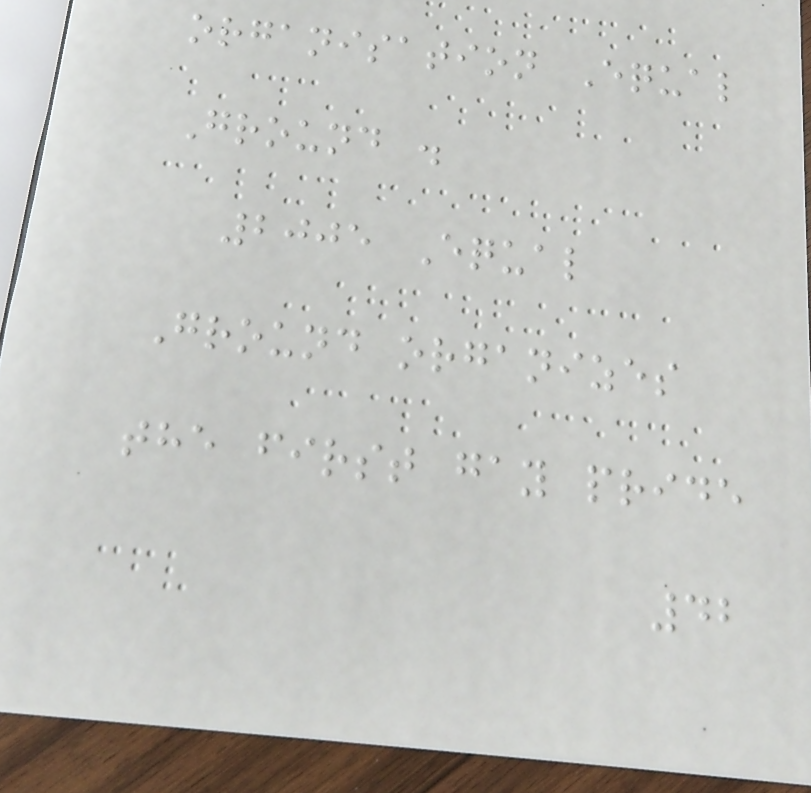organisation Equal
Ground .
2005 Equal
Ground organizes
the first gay pride
42
